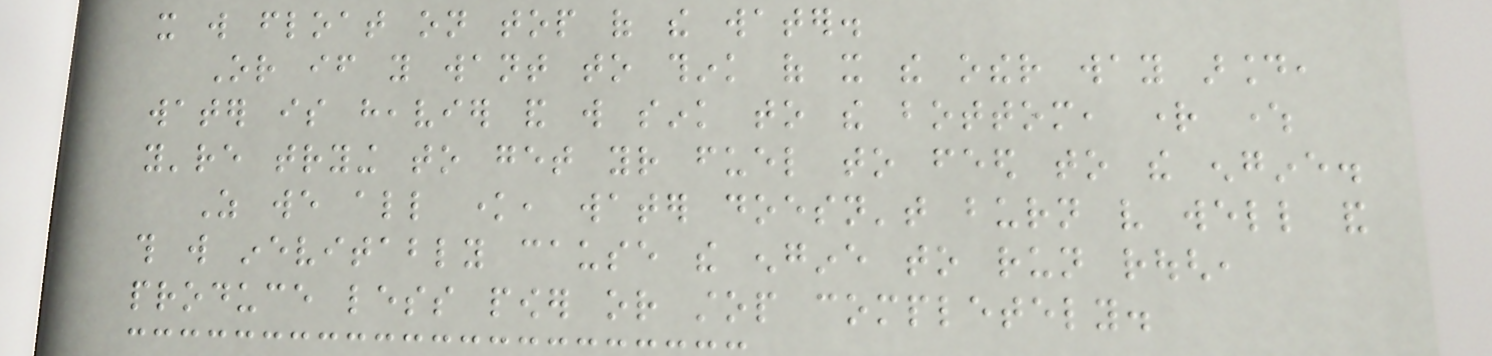it will float on top of the water.
Or if you want to think of it the other way around,
water is heavier and will sink to the bottom, right where
you're trying to get your fuel to feed to the engine.
As we all know, water doesn't burn very well and
this will inevitably cause the engine to run rough,
produce less power or stop completely.
